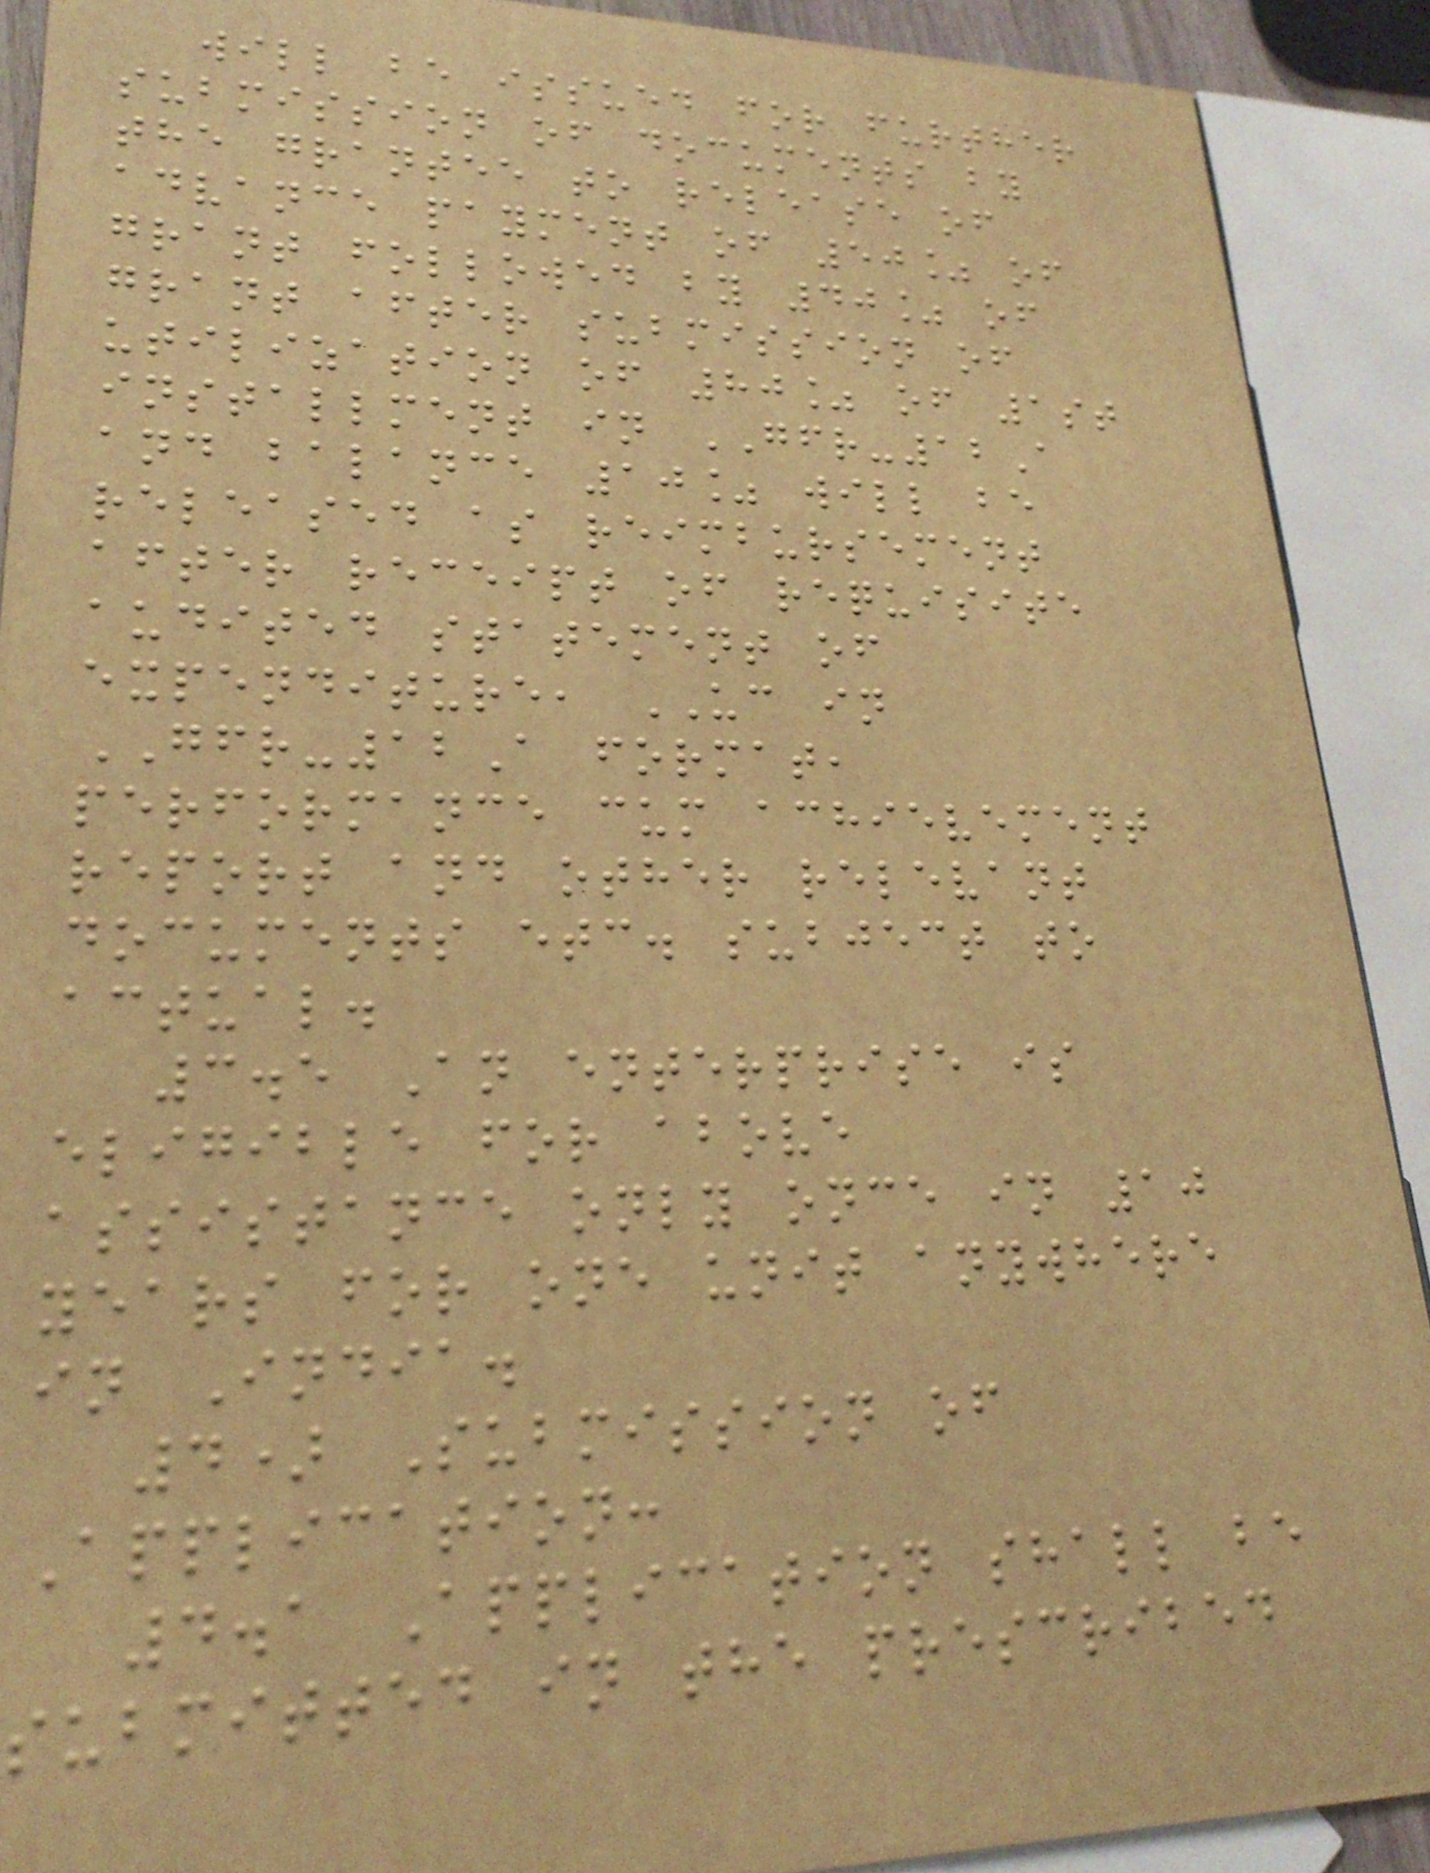will be issued for further
submission of documents by
the grantee to release of
advance payment of 50% of
grant followed by 40% of
grant after submission of
utilization of 80% of 1st
installment in GFR-12A
and balance 10% will be
released as reimbursement
after receipt of requisite
audited statement of
expenditure, UC in
GFR-12A format,
performance cum achievement
report and other relevant
documents etc. subject to
actual.
3.5 An enterprise is
eligible for above
assistance only once in 10
years for one unit anywhere
in India.
4) Submission of
Application:
4.1 Application shall be
submitted in the prescribed
